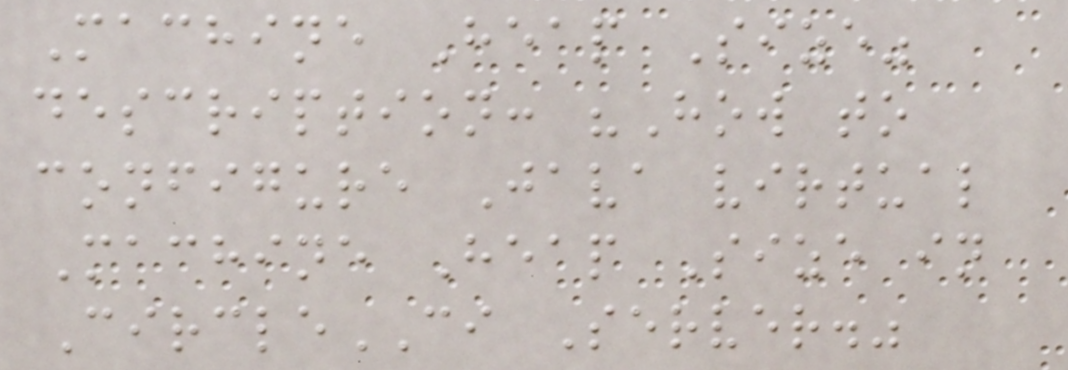Machine Heap Size"
description: "How to
configure Java virtual
Machine Heap Size in
CircleCI Server."
